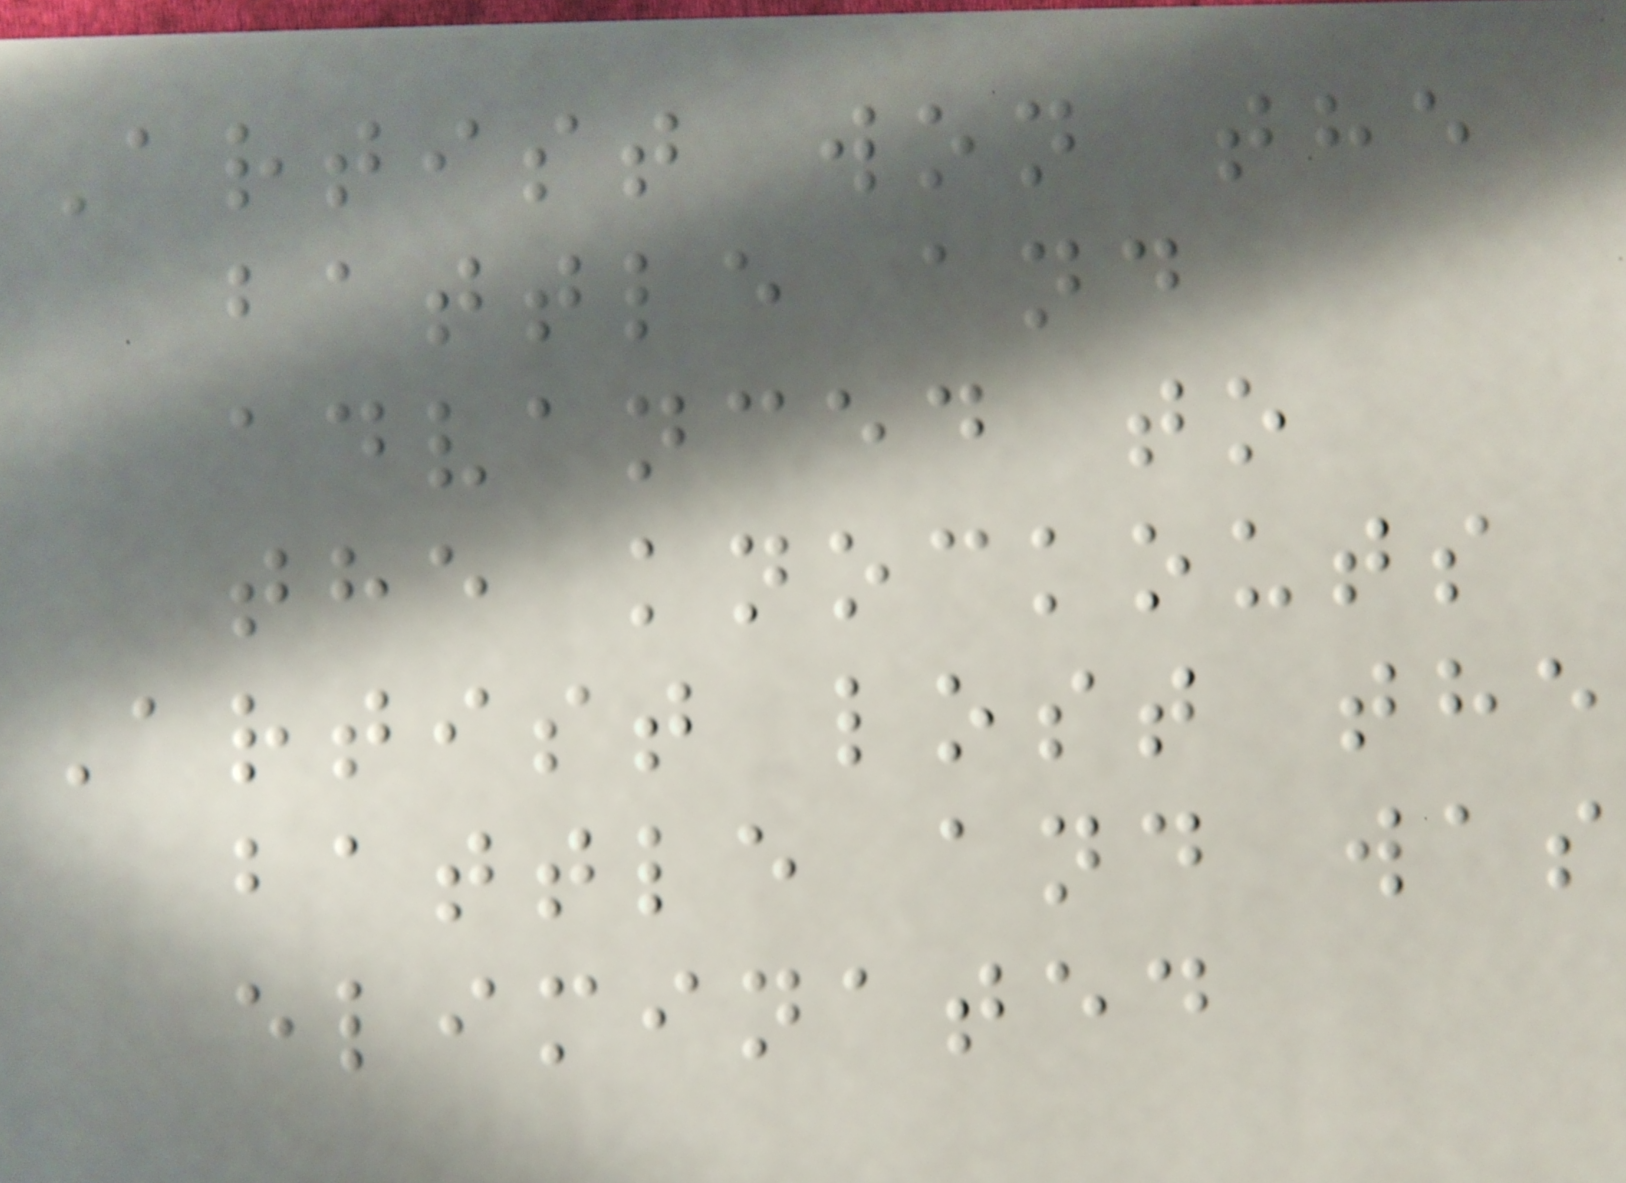Artist won the
battle and
advanced to
the knockouts
Artist lost the
battle and was
eliminated
